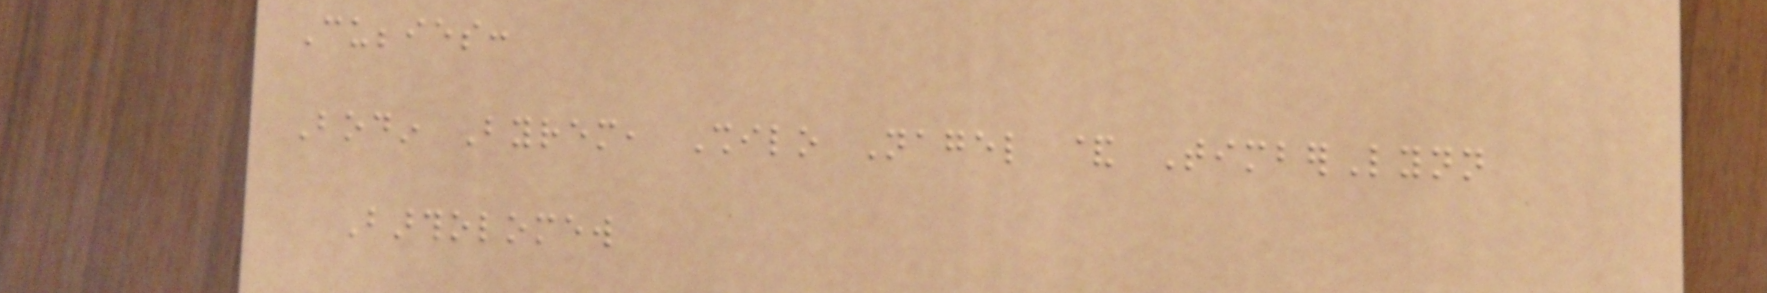Cubbies:
Bodin Byrem, Shilo Nagel & TimberLynn
Bartholomew
